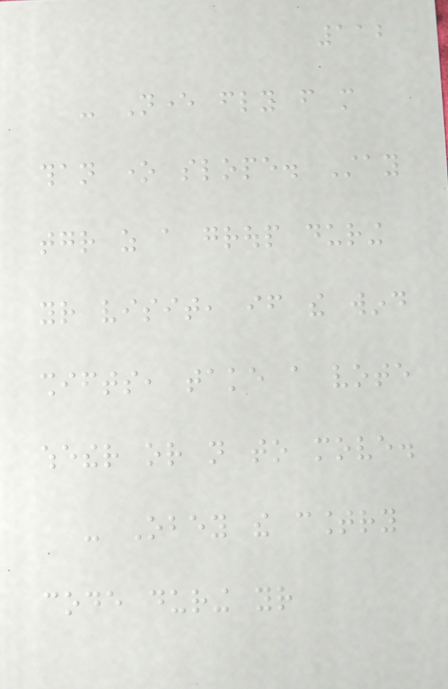112
- Never fly from more
than one slope. Stay
together as a group during
your visit, if the wind
shifts, take a vote
whether or not to move.
- Obey the country
code during your
